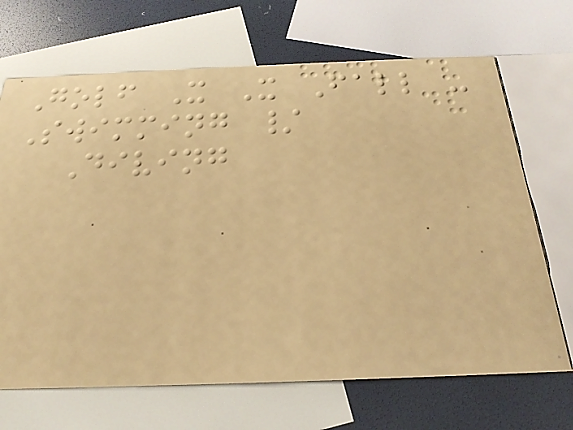Golf X X Fall -
Swimming /
Diving
